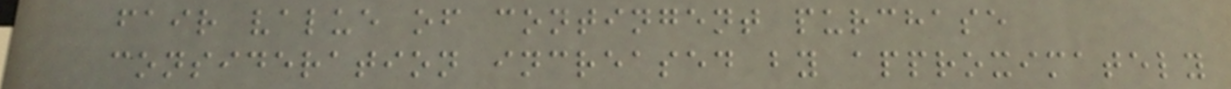fair value of contingent purchase
consideration increased by approximately
